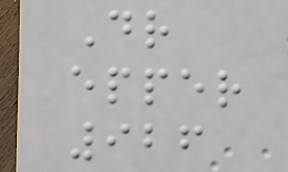Dr
epper
926
